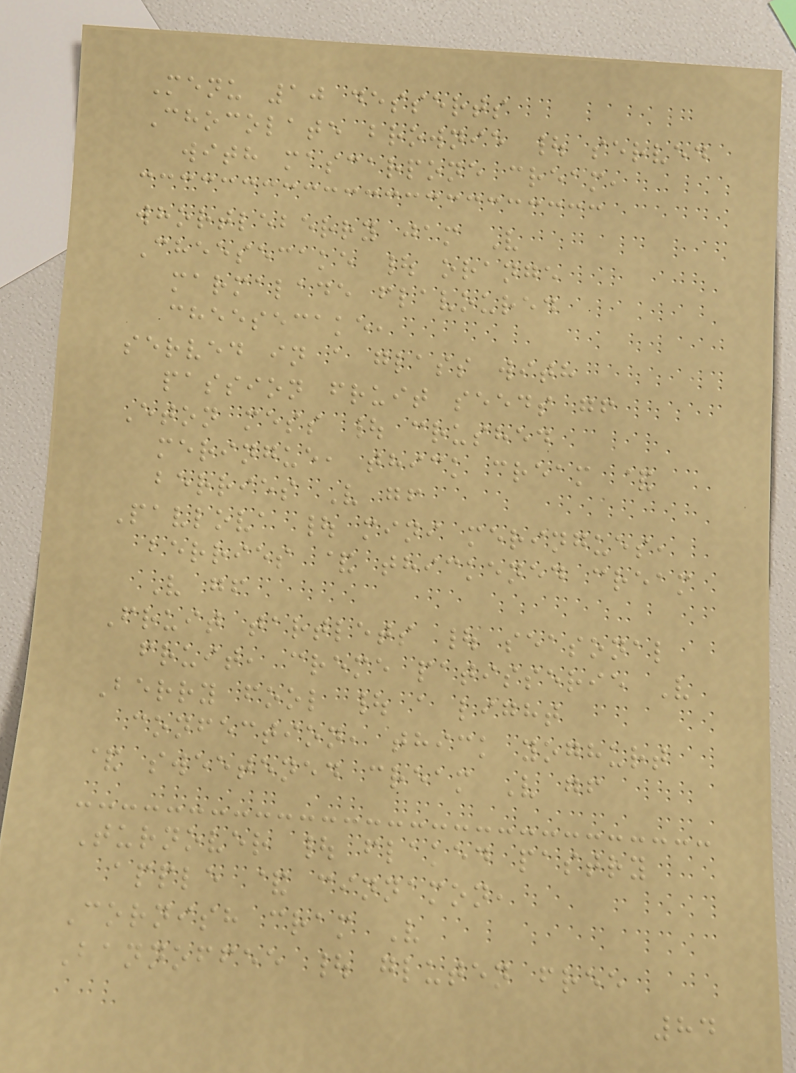Menu 10 desserts
Chocolate brownie | served
with mascarpone cream,
whortleberry jam V
Cheesecake | orange
marmalade flavoured
cheesecake,
served in a glass with
passion fruit seeds gf
Eton mess | crushed
meringue, thick cream &
berries V gf
Pavlova | mini meringues,
berries & thickened cream
V gf
Fruit tartlets | seasonal
fruit, creme patisserie V
Berry fool | a light
confection, thick yoghurt
& sweetened cream V gf
Turnover | flaked pastry
apple & cinnamon,
Cornish cram V
Bannoffee | gluten free
84
